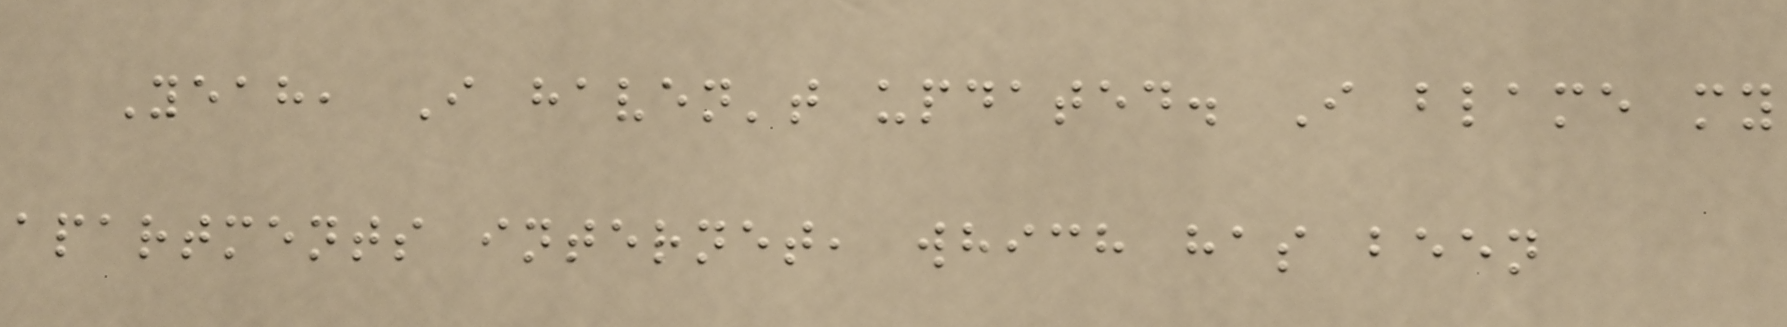Yeah, I haven't updated. I blame my
apartments internet, which has been
